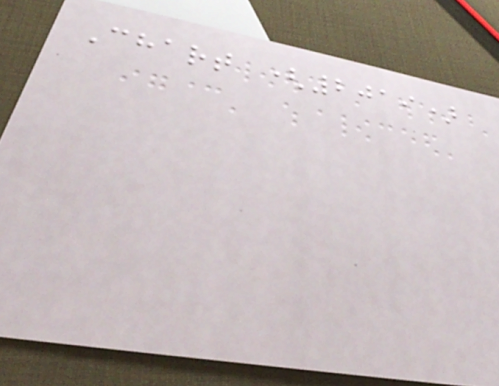Chart (2019)
